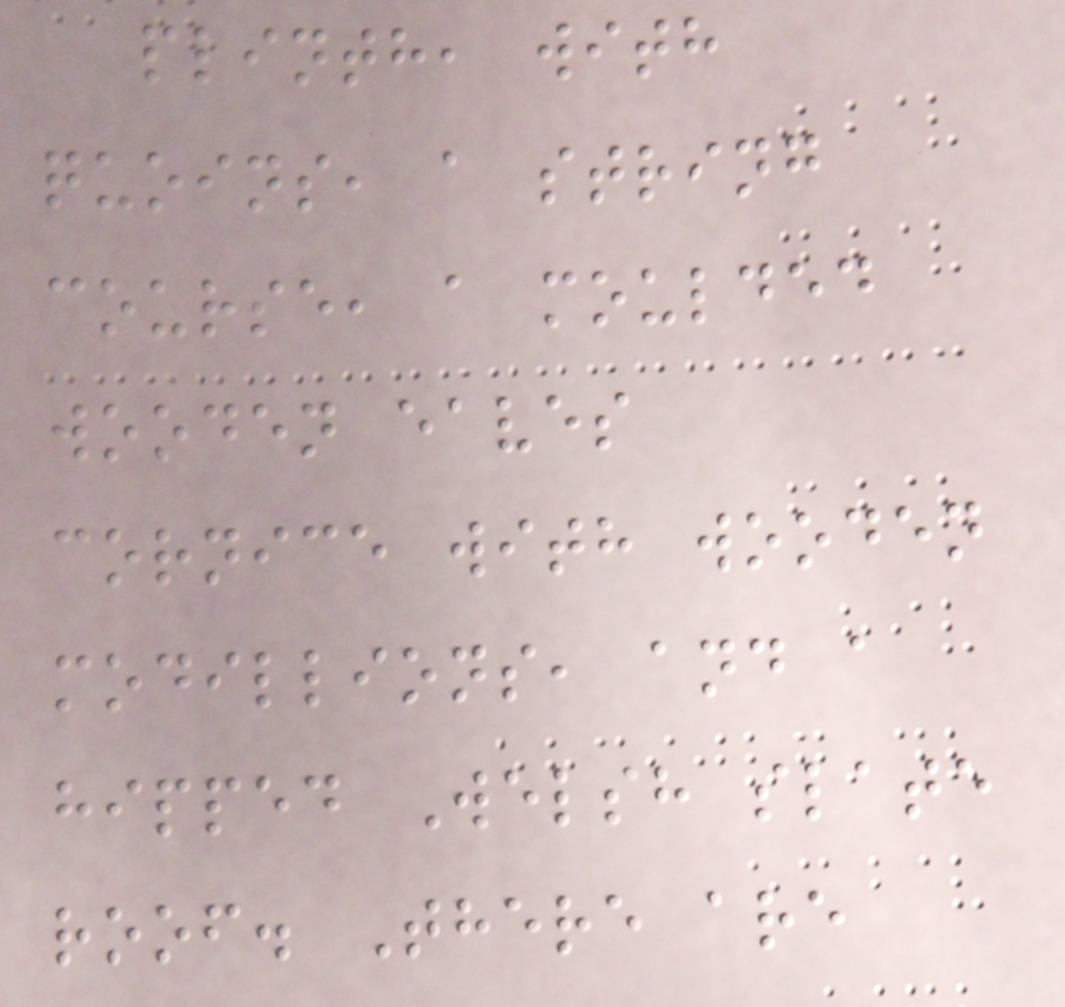plinth, with
quoins, a string
course, a moulded
wooden eaves
cornice with wooden
modillions, and a
hipped Welsh slate
roof. There are
